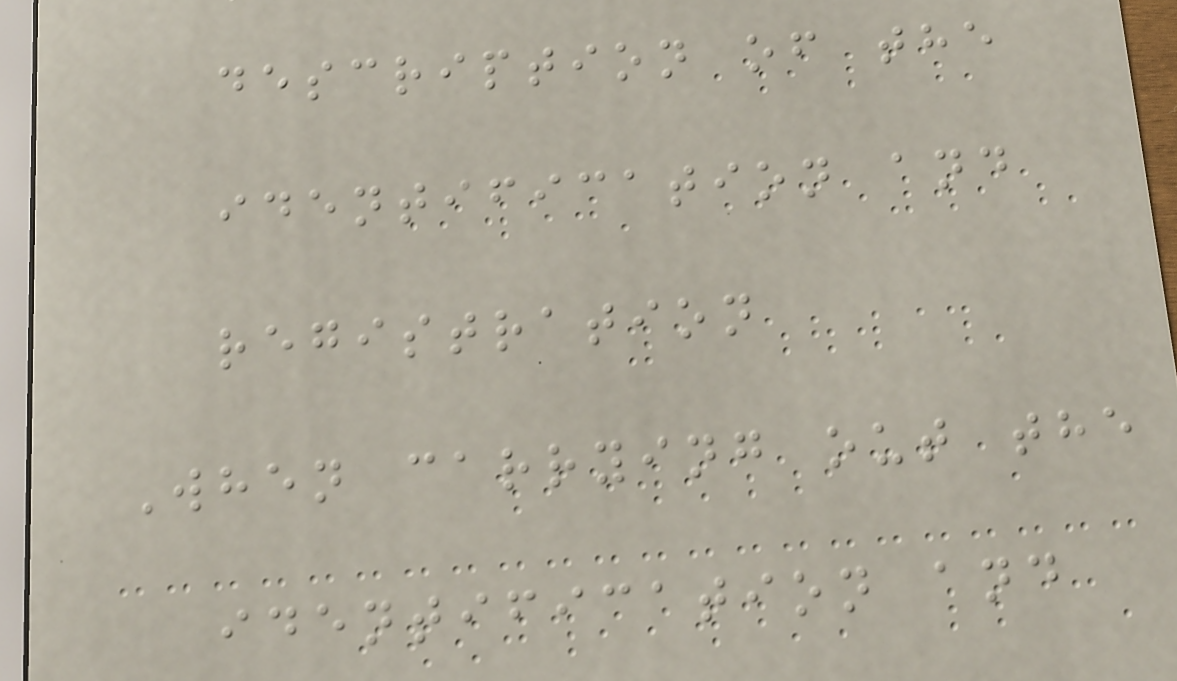description of the
identification and
registration
When carrying out the
identification and
